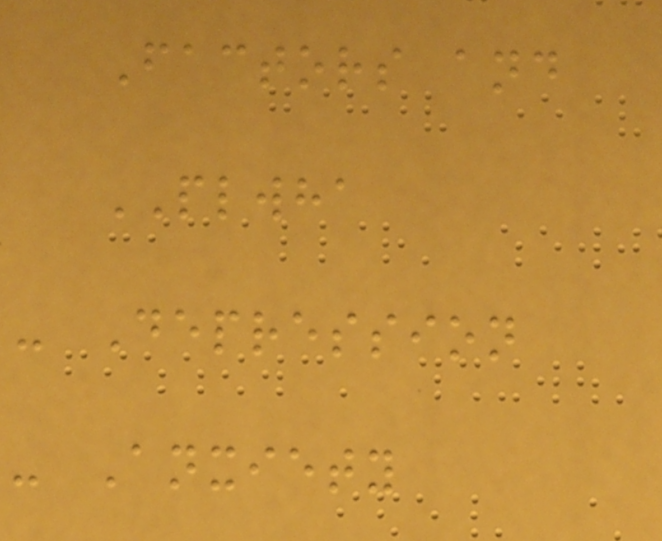Factors and
PLWHA
- Depression
- Anxiety
